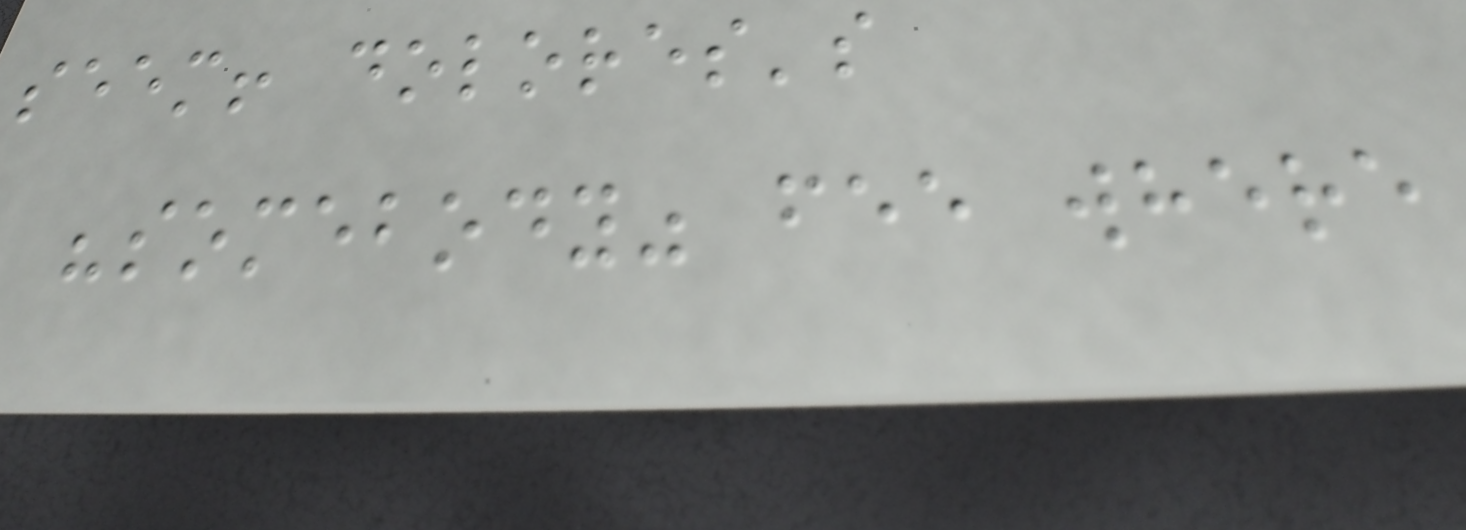seem! dolores's
"somebody" fee where
